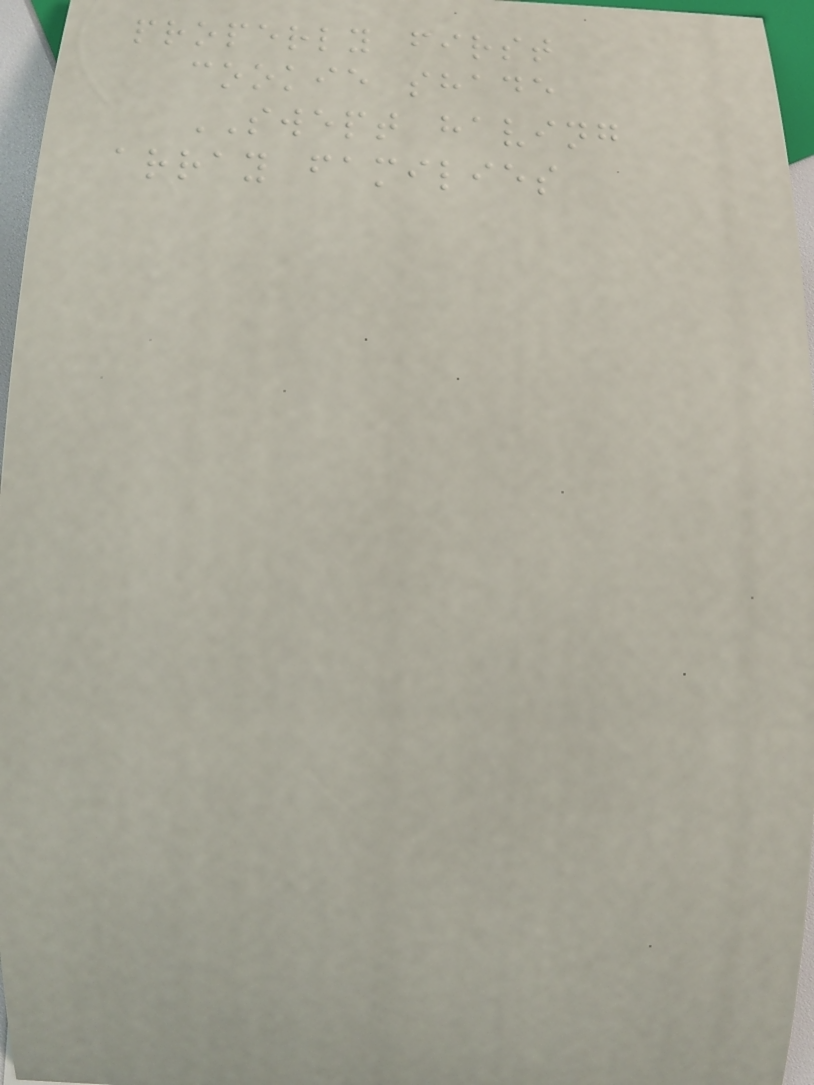properly first
cookie shade
SWEPT having
array families
